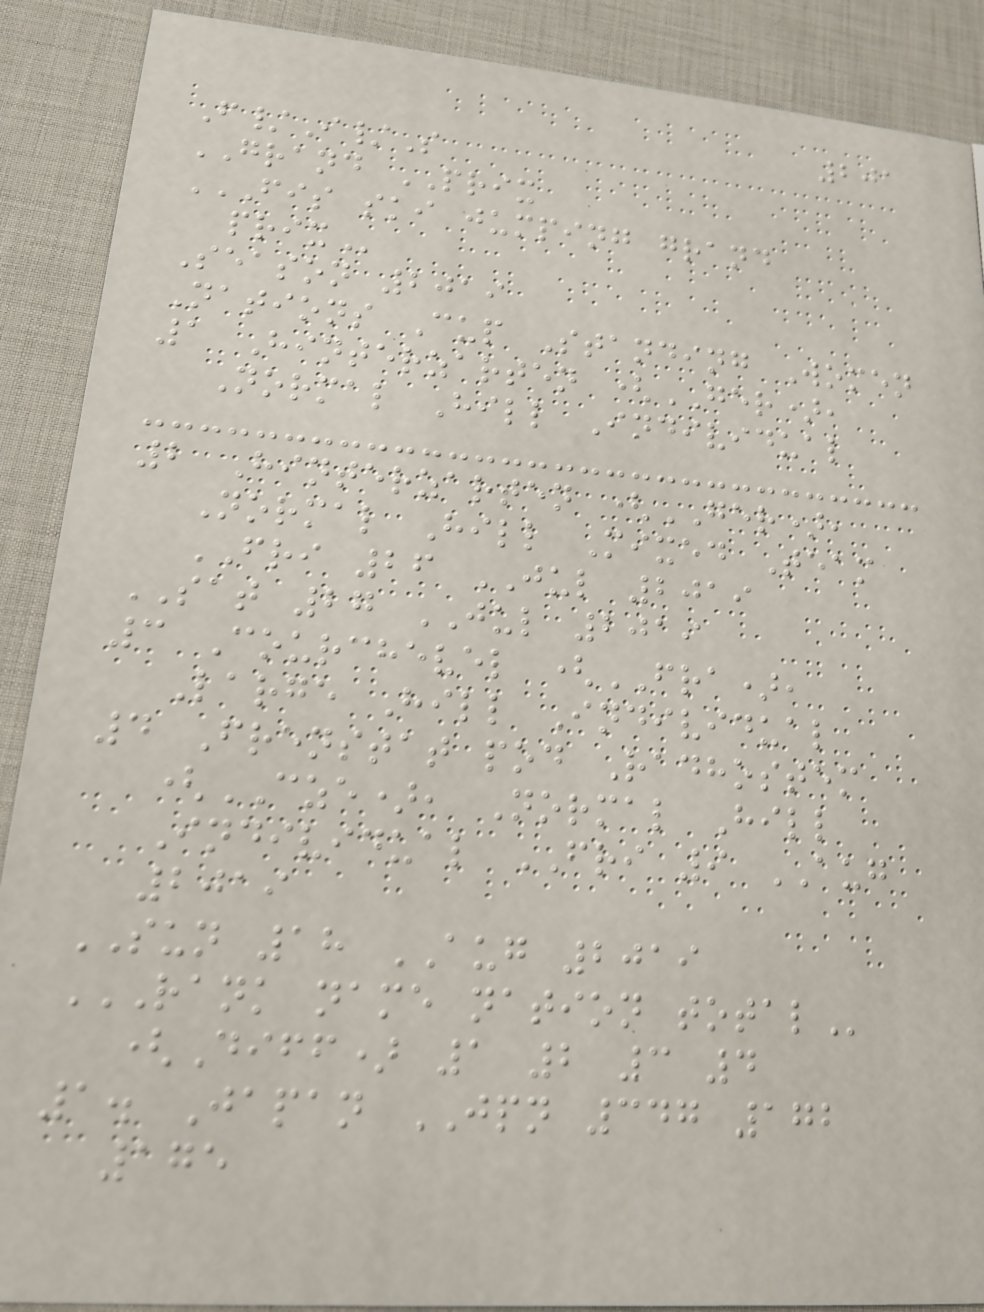201
F/I/S
GRAND PRIX
FIS SKI JUMPING GRAND
PRIX
Season 2019
Nations Cup Standing Women
1 Hinterzarten (GER),
Normal Hill Individual
2 Hinterzarten (GER),
Normal Hill Mixed Team
FRI 26 JUL 2019
SAT 27 JUL 2019
3 Courchevel (FRA),
Large Hill Individual
4 Frenstat pod Radhostem
(CZE), Normal Hill
Individual FRI 9 AUG
2019
SUN 18 AUG 2019
RANK NAME NATION TOTAL
(Diff) 1 2 3 4
1. Japan JPN 347 172
175
